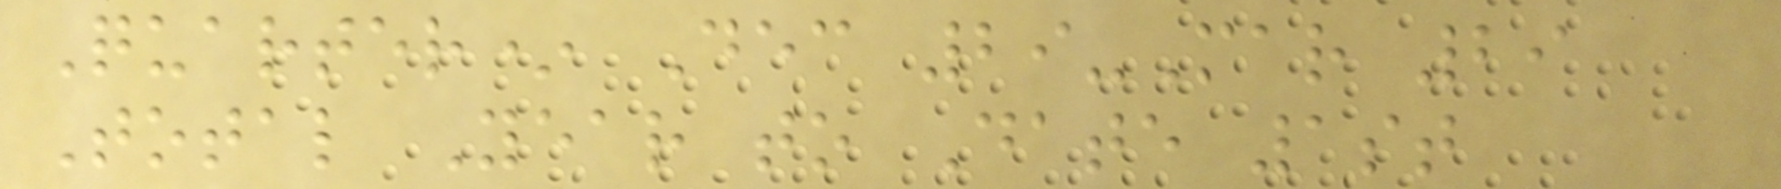Quarter* Dec 29-Mar 29
Total Year to Date 1st
